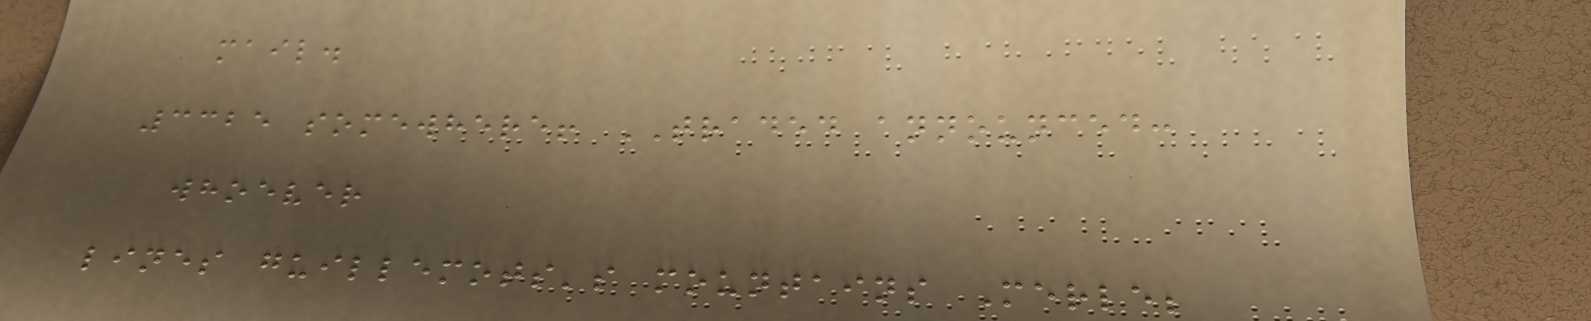mail.
3325 somewhere! TRADED announced:
whoever
lines guillemots's mountains Merle;
